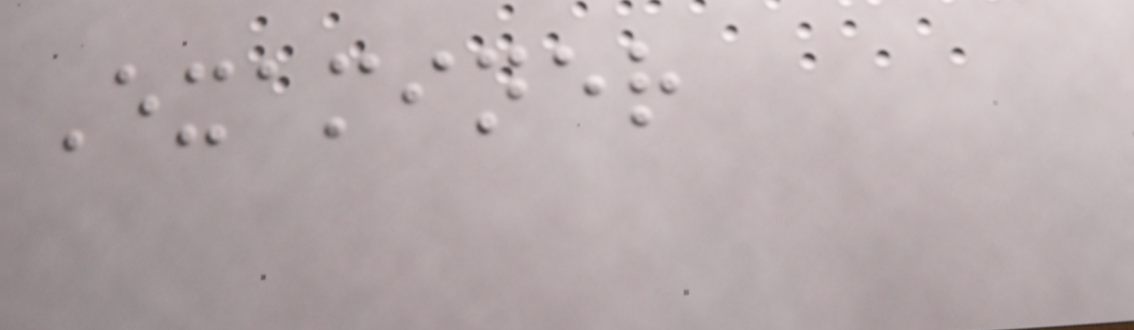Examiner
